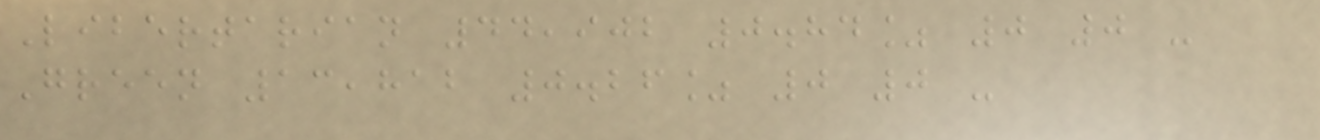Libertarian 44,902 0.84% 0 0 -
Green 13,812 0.26% 0 0 -
